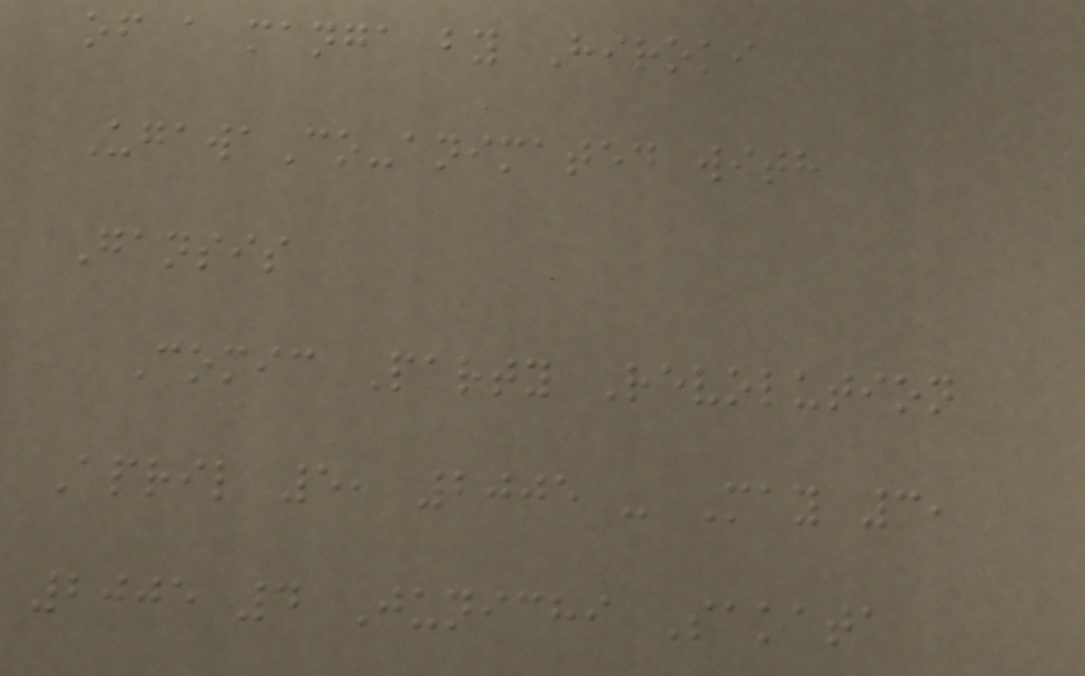of a manga by Hiroki
UgawaCo-animated with
Gansis
Comic Party Revolution
April 5, 2005 - May 3,
2005 4 Junichi Sakata
